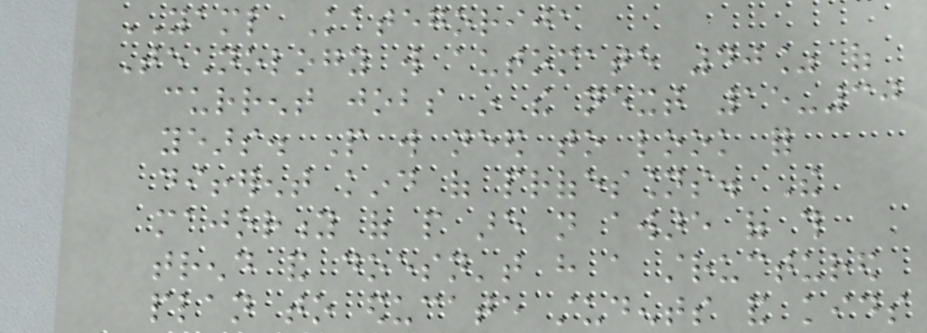YAML Kategorija
Technology will automate 40% of
current jobs in the next 15-30
years. People will need to look for
different kind of professions. The
majority of people are not aware of this
trend and doesn't have a structured
plan to educate students and kids
